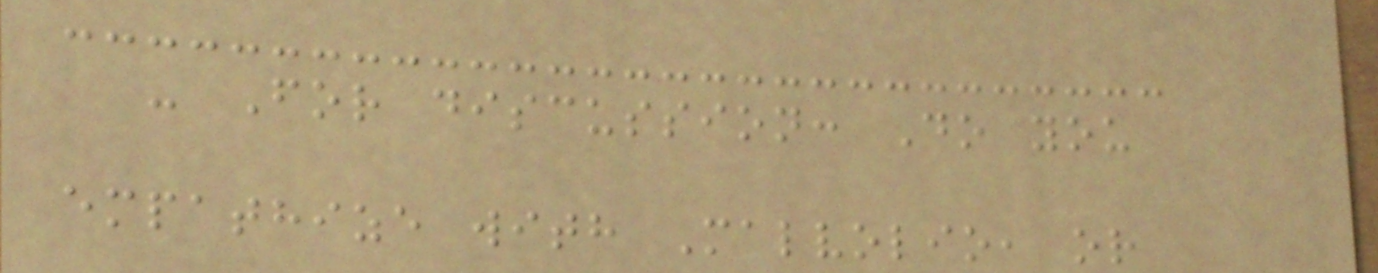- For discussion: Do you
empathize with Malvolio, or
